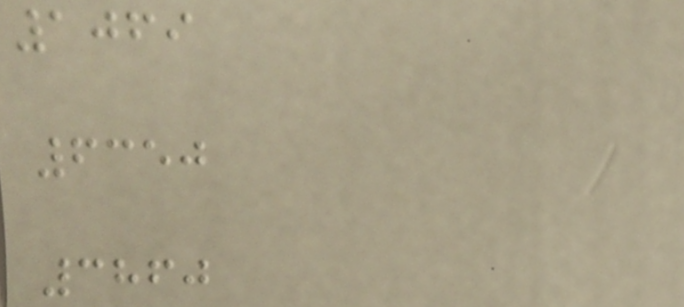1069
6350
3860
